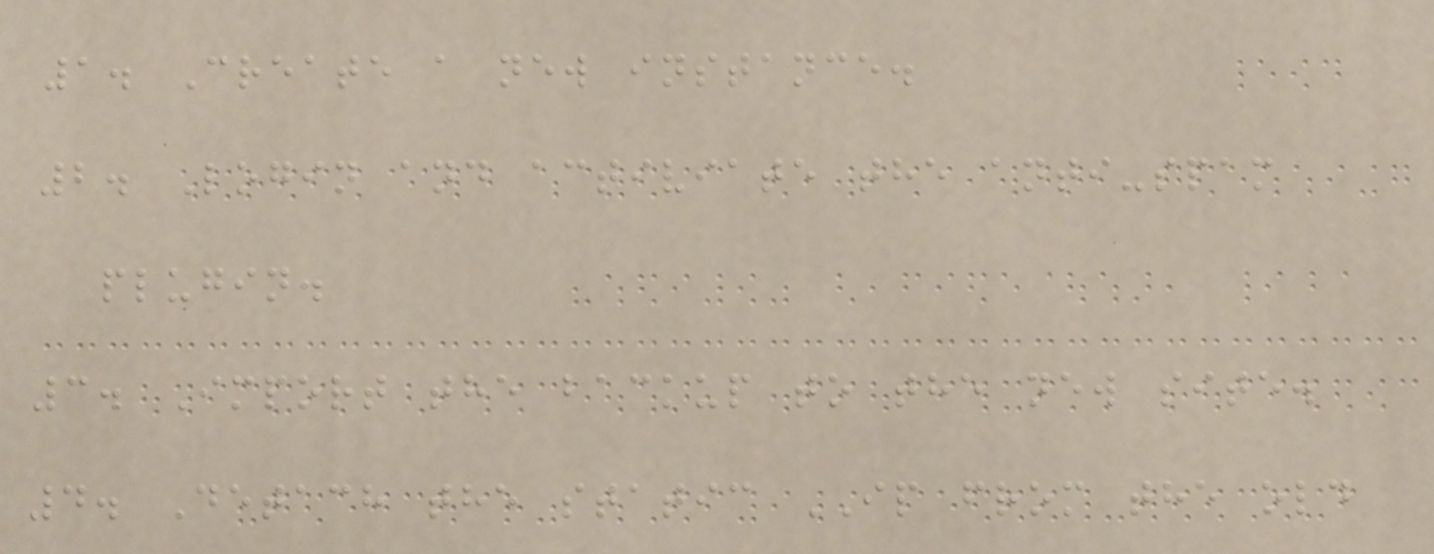1. Create a new instance.
2. Login and activiate the anti-spam
plugin.
3. Import the backup to the new site.
4. Detach the static IP from the old
